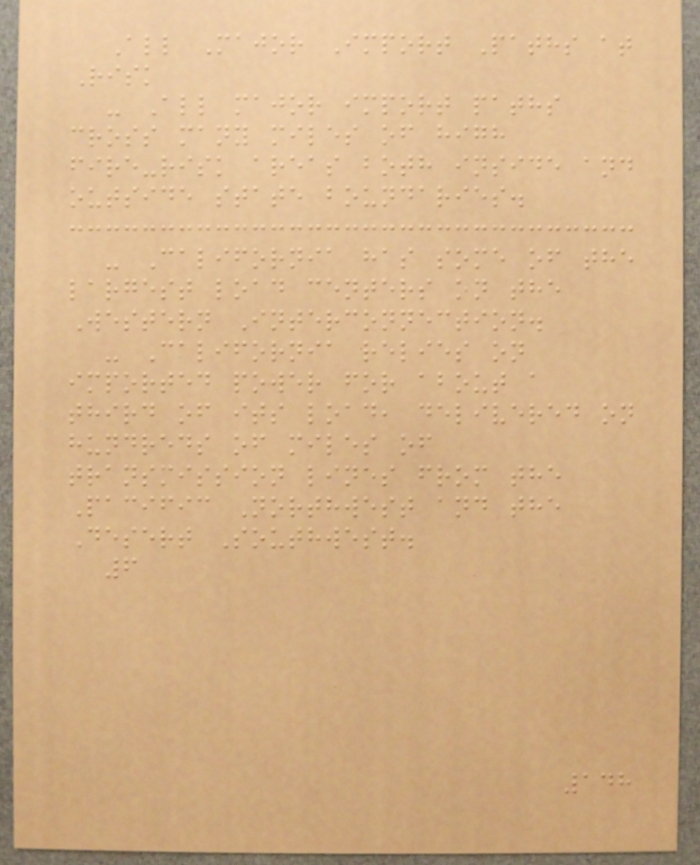All Major Import Paths at
Risk
- All major import paths
cross many miles of high
fire-risk areas both inside and
outside state boundaries.
- California has some of the
largest load centers on the
Western Interconnection.
- California relies on
imported power for about a
third of its load, delivered on
hundreds of miles of
transmission lines from the
Pacific Northwest and the
Desert Southwest.
6
148
